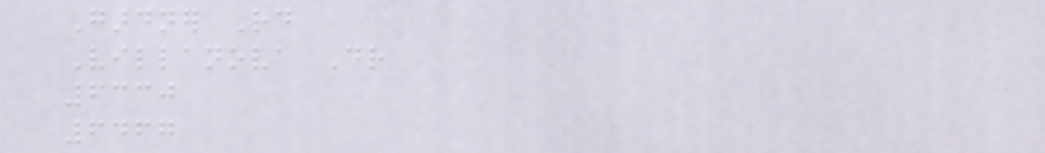Gardner Rd
Villanova Dr
6330
6467
